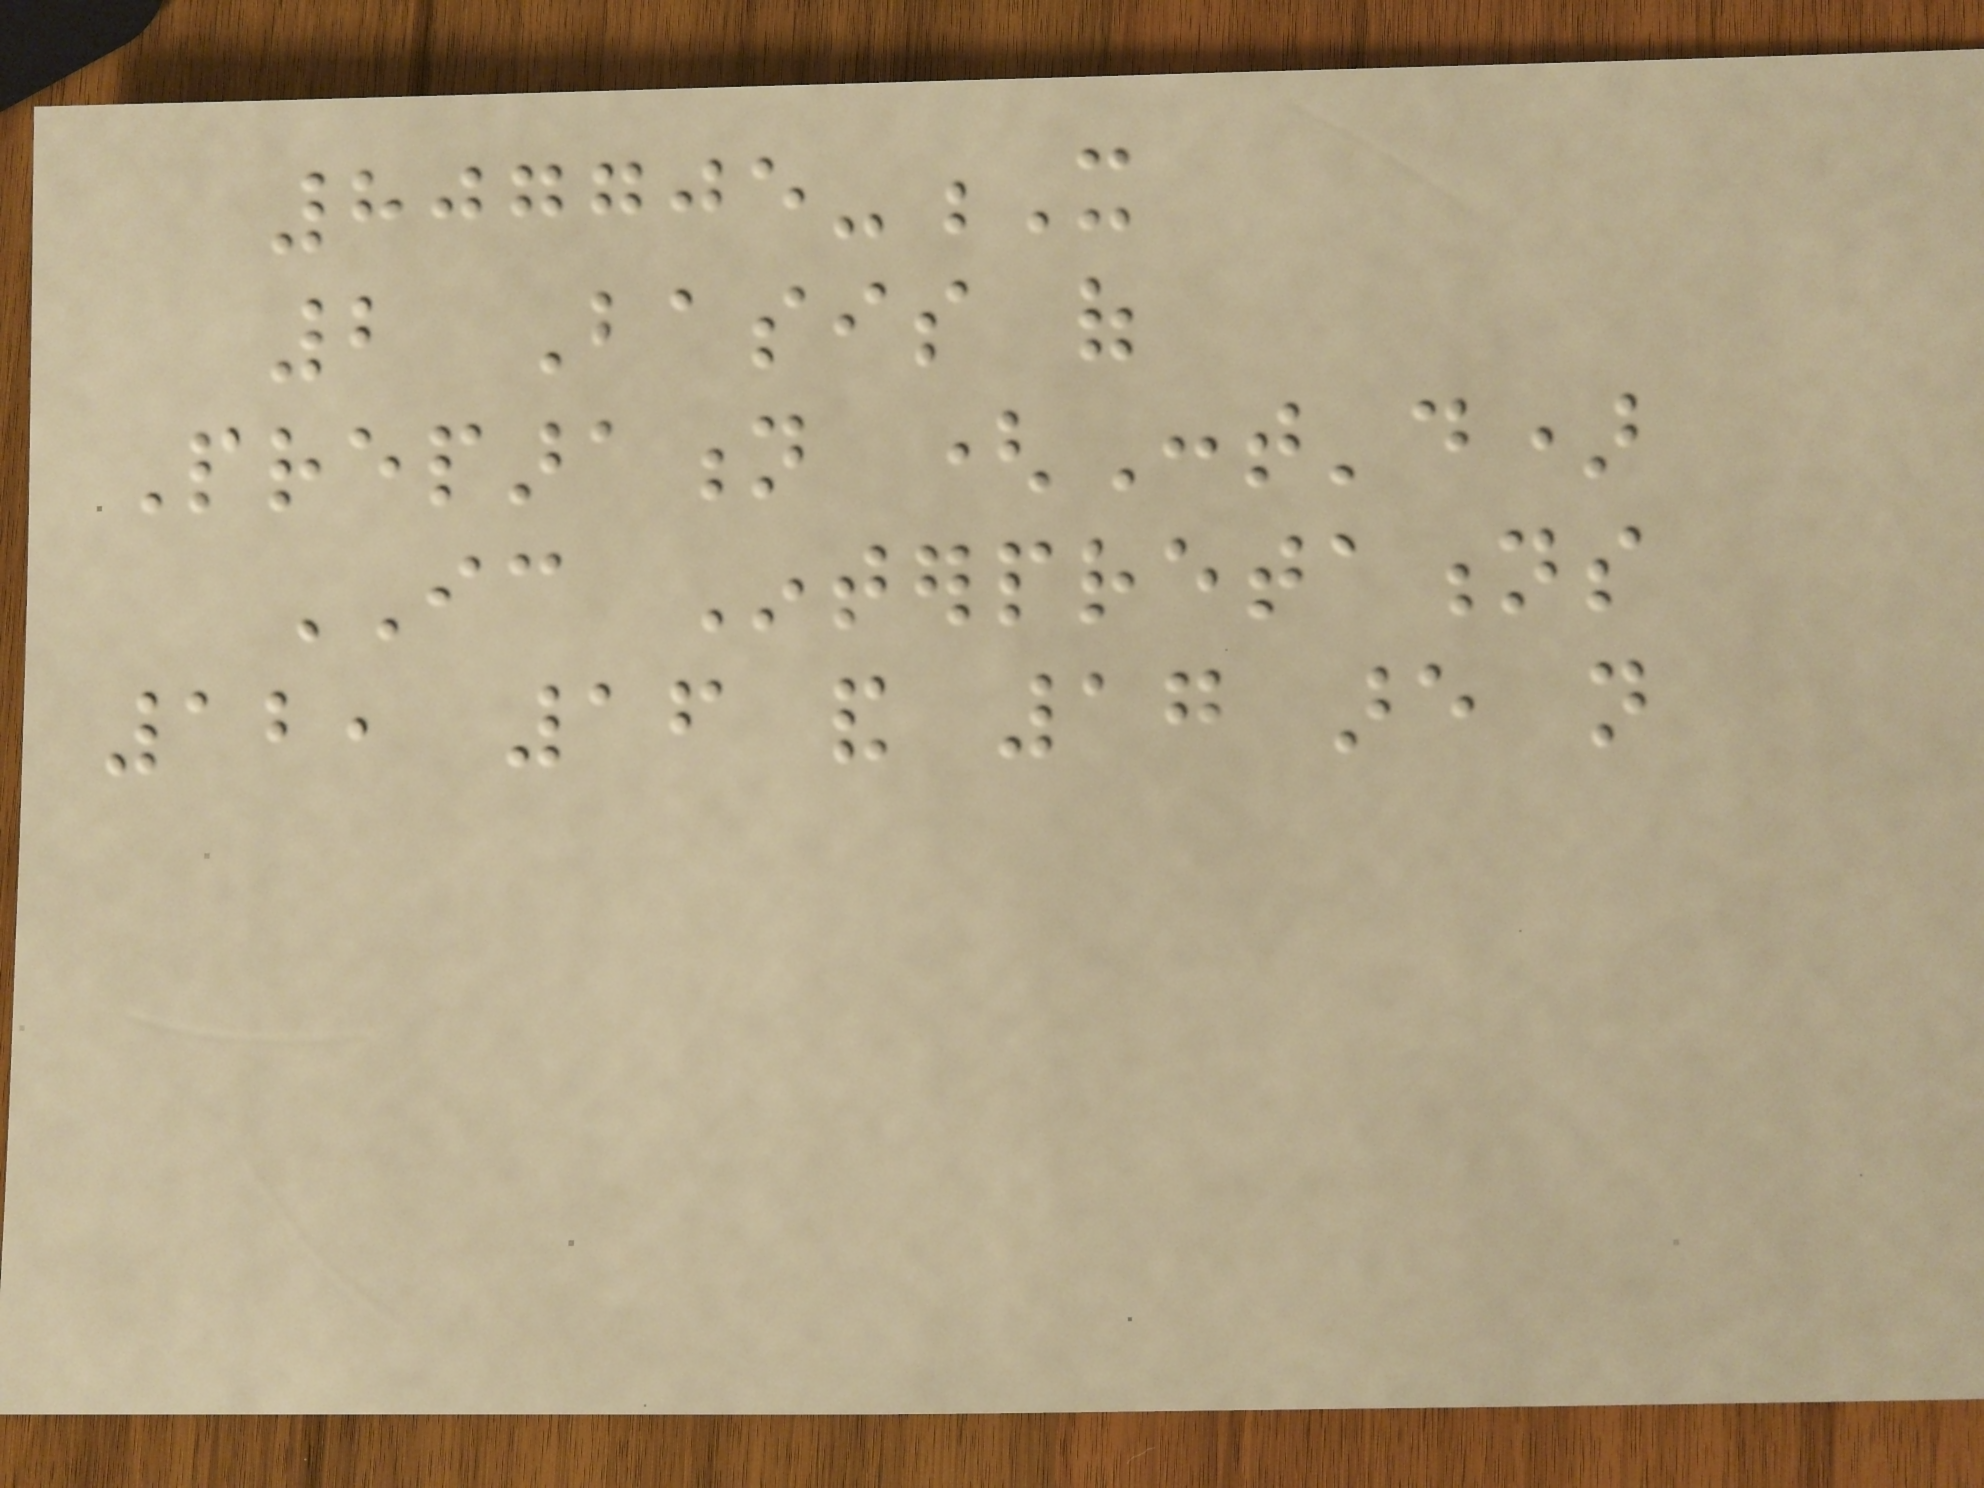807705-X
2 Basis of
Preparation (Cont'd)
IC Interpretations
12, 16 and 17 are not
